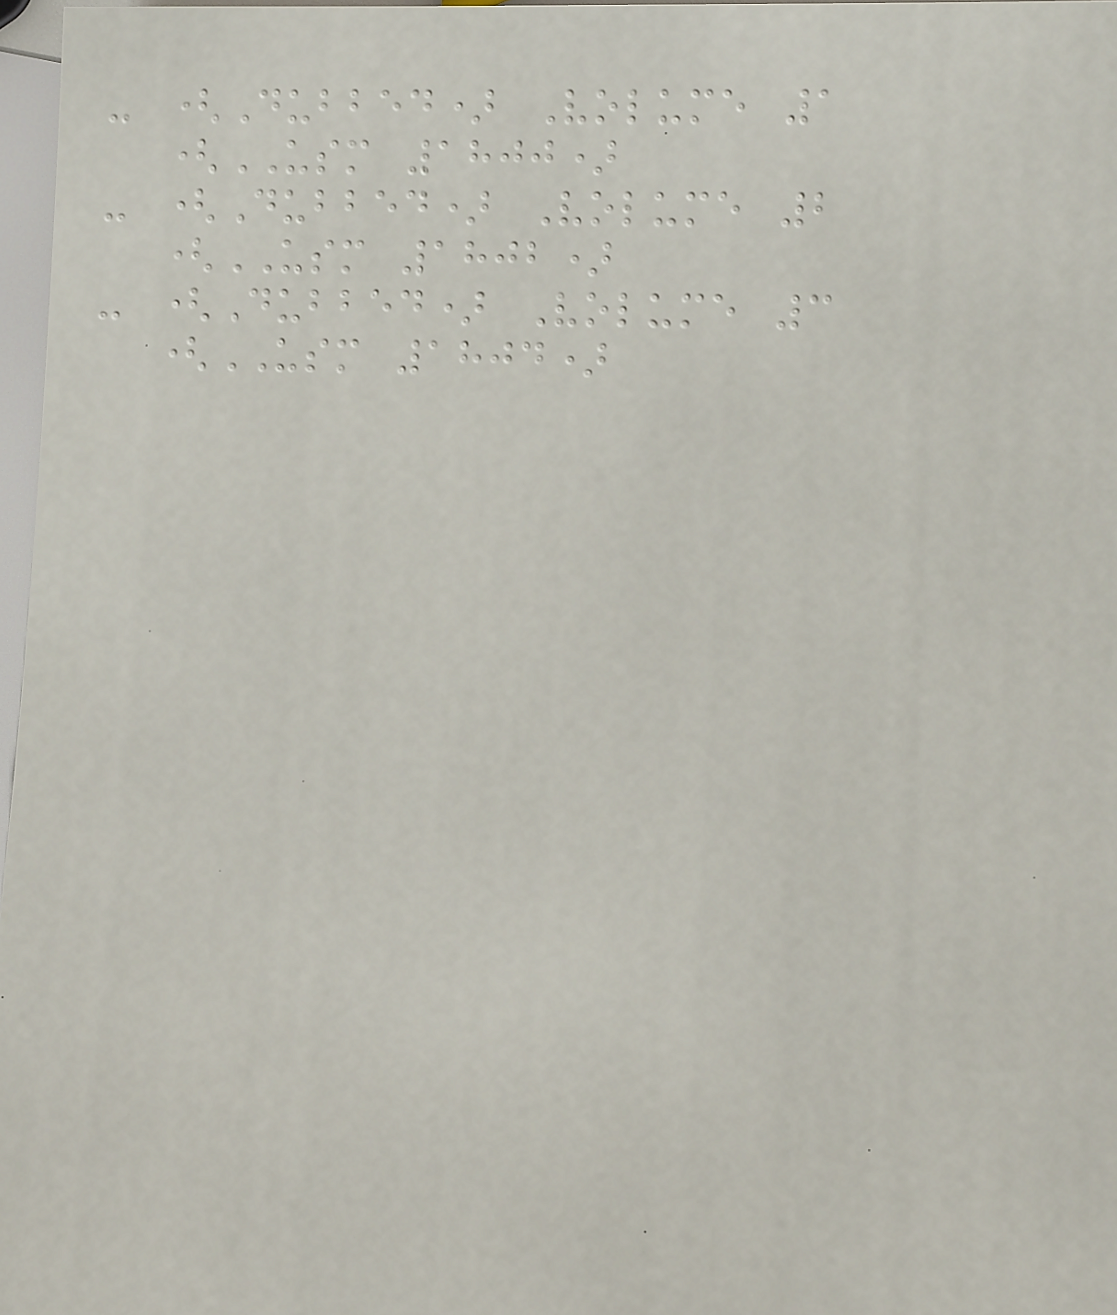- (Dubbed) Volume 1
(USM 1800)
- (Dubbed) Volume 2
(USM 1802)
- (Dubbed) Volume 3
(USM 1804)
